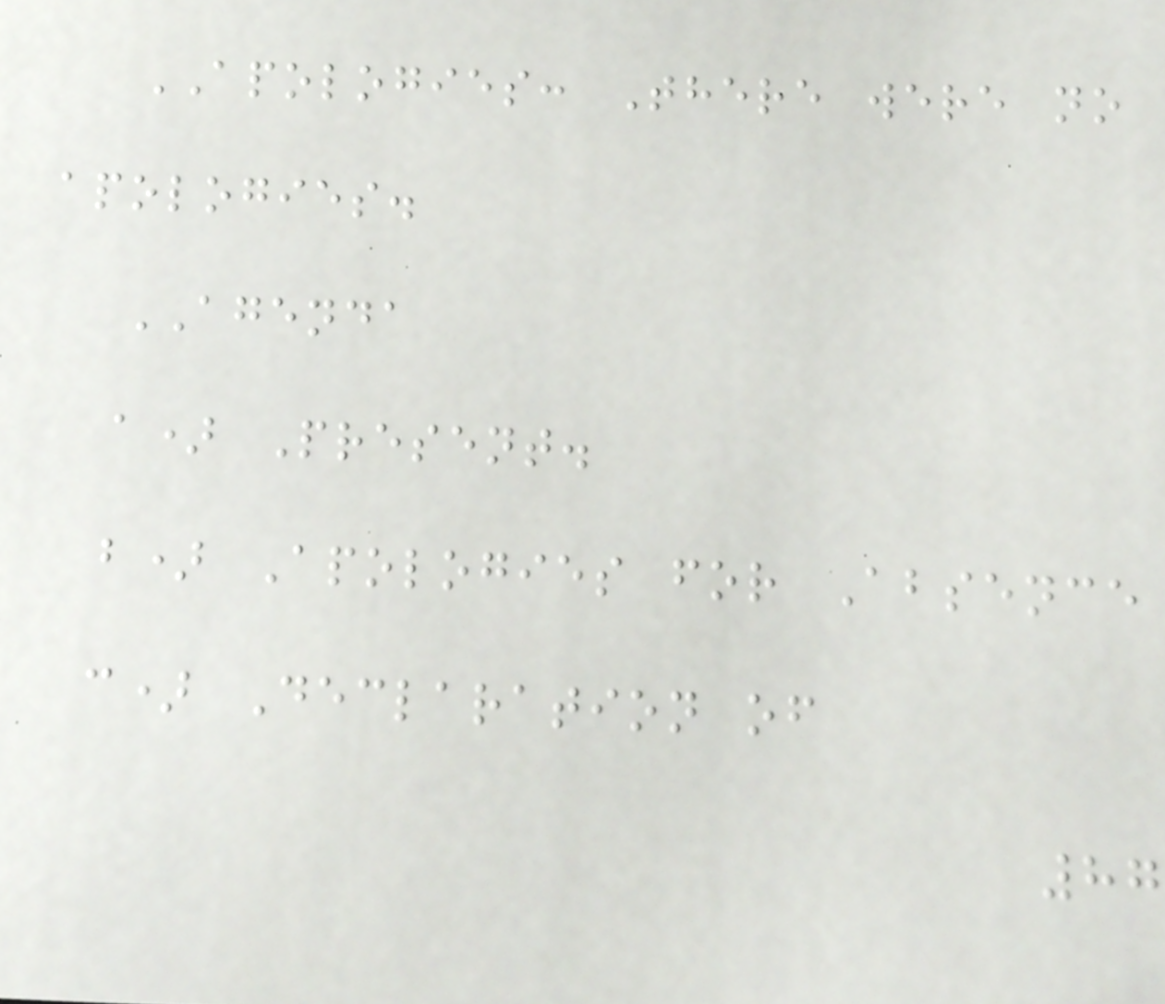APOLOGIES: There were no
apologies.
AGENDA
a) Present.
b) Apologies for Absence
c) Declaration of
87
